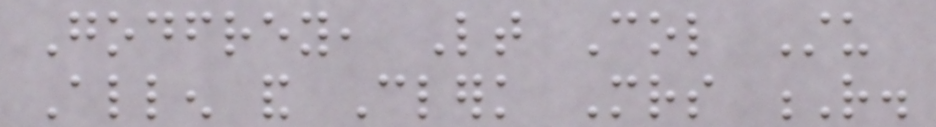Godfrey, Lt Col Stu
Allen and Clerk Mrs R.
